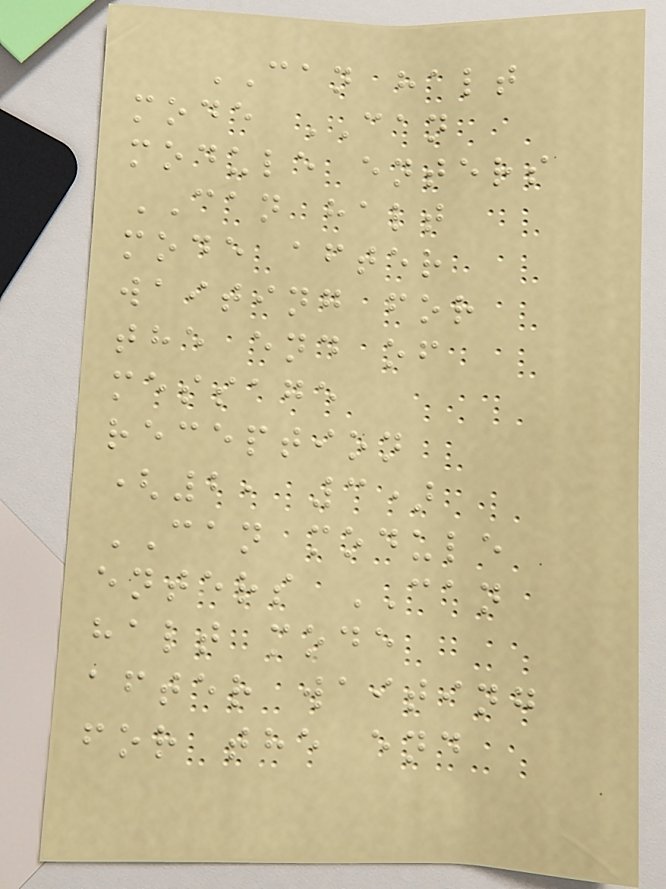CAN halt
mode CAN
module enters
CAN halt
mode after
waiting for
the end of
message
reception
(2, 3)
CAN module
enters CAN
halt mode
after waiting
for the end
